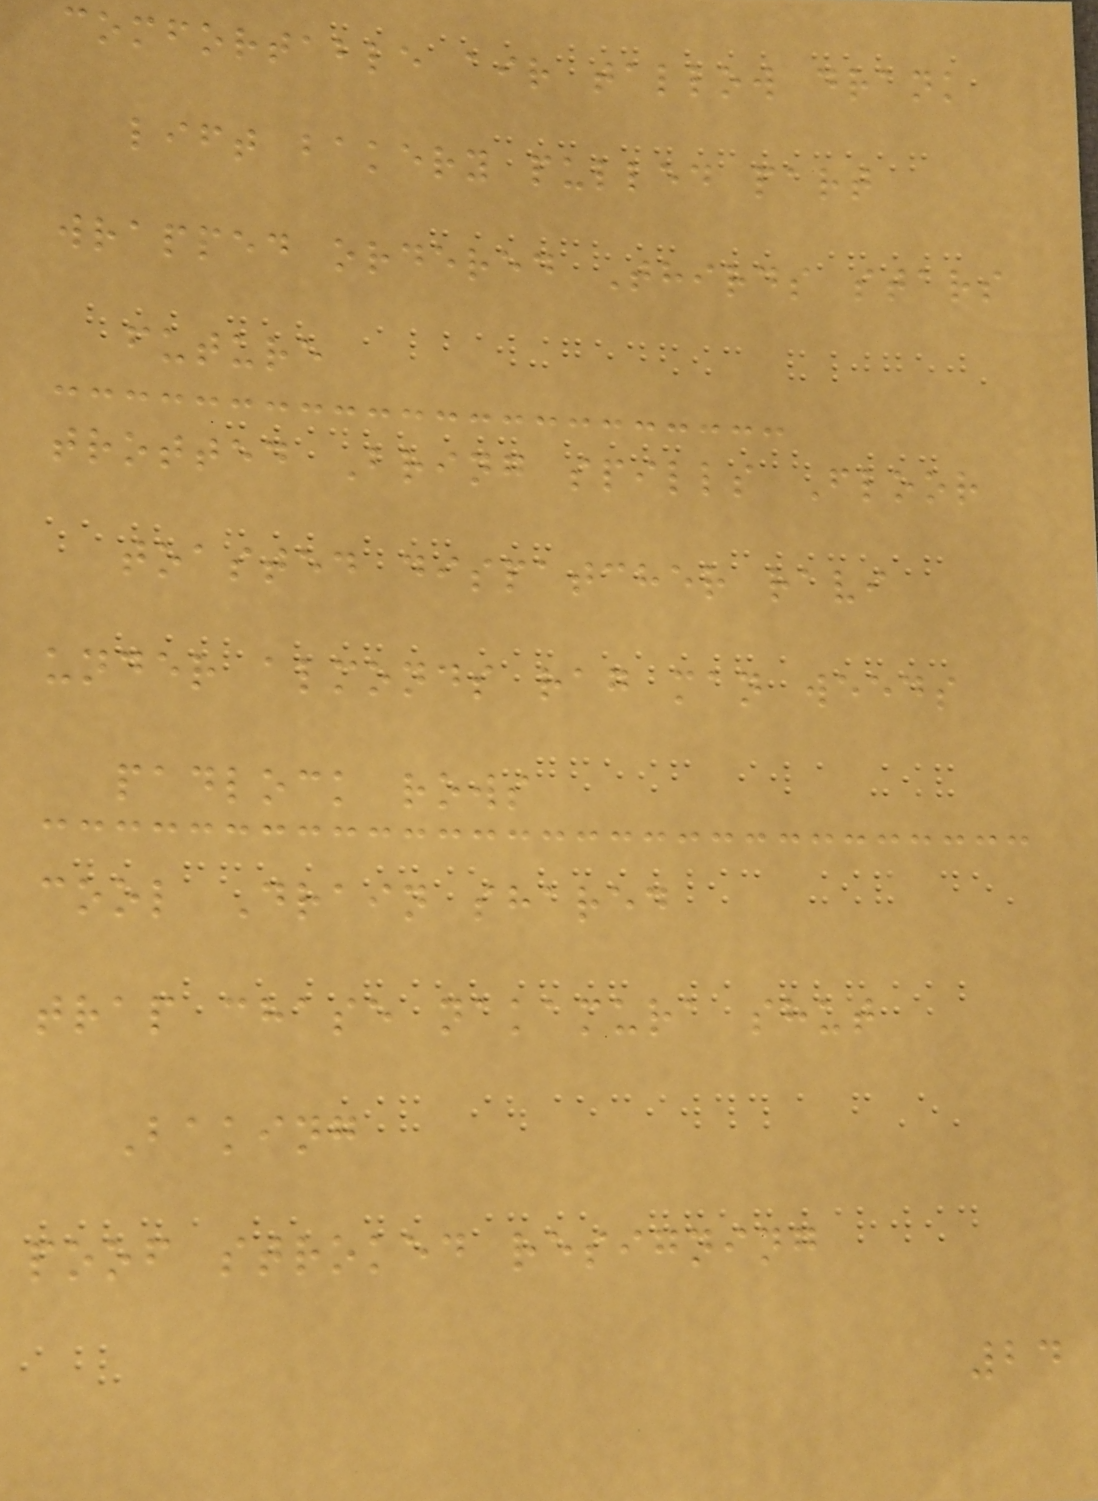comfortable air tallow drank
lift bakery pulled part
wrapped ordered Thirds stars
future
trotted Bring spills Floor
toasted dispatcher ravi
under almonds rag man weeds
padlock rows
cool Drain shared
trap chase nakamura shut
Baking
poof stroked resigning
24
